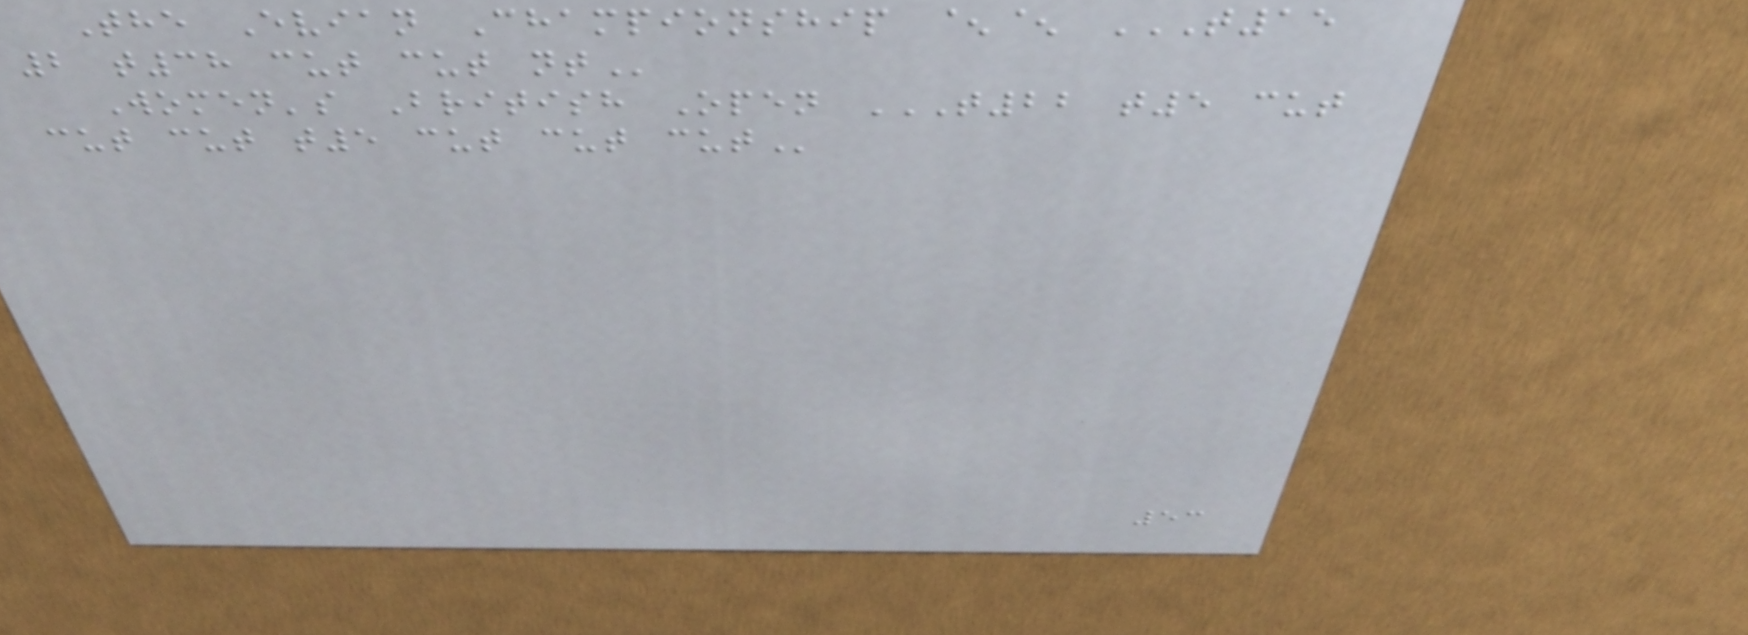The Evian Championship ^^ T15
2 T38 CUT CUT NT
Women's British Open T22 T5 CUT
CUT CUT T5 CUT CUT CUT
53
